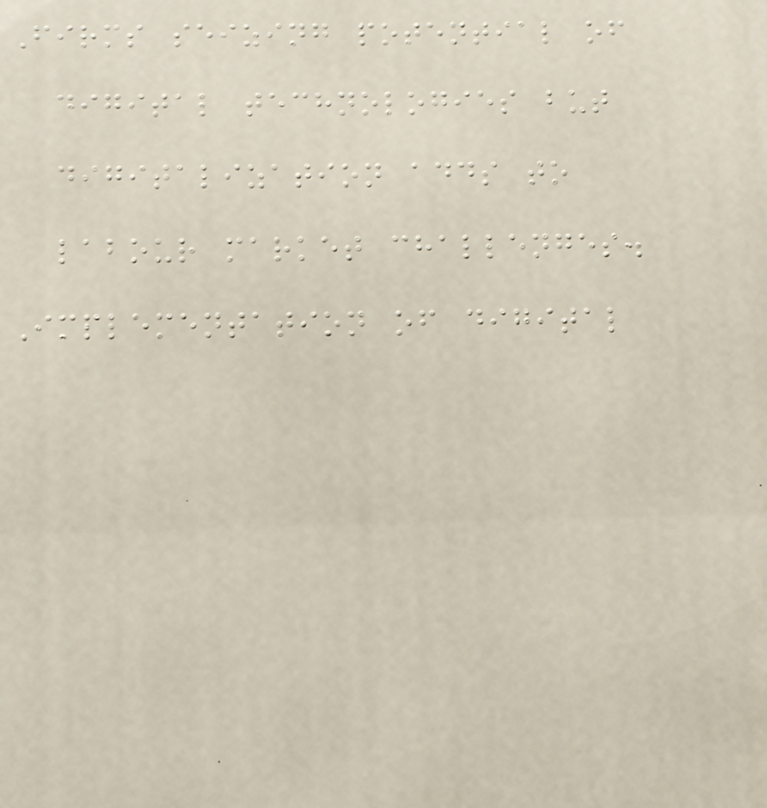Firms seizing potential of
digital technologies but
digitalization adds to
labour market challenges.
Implementation of digital
